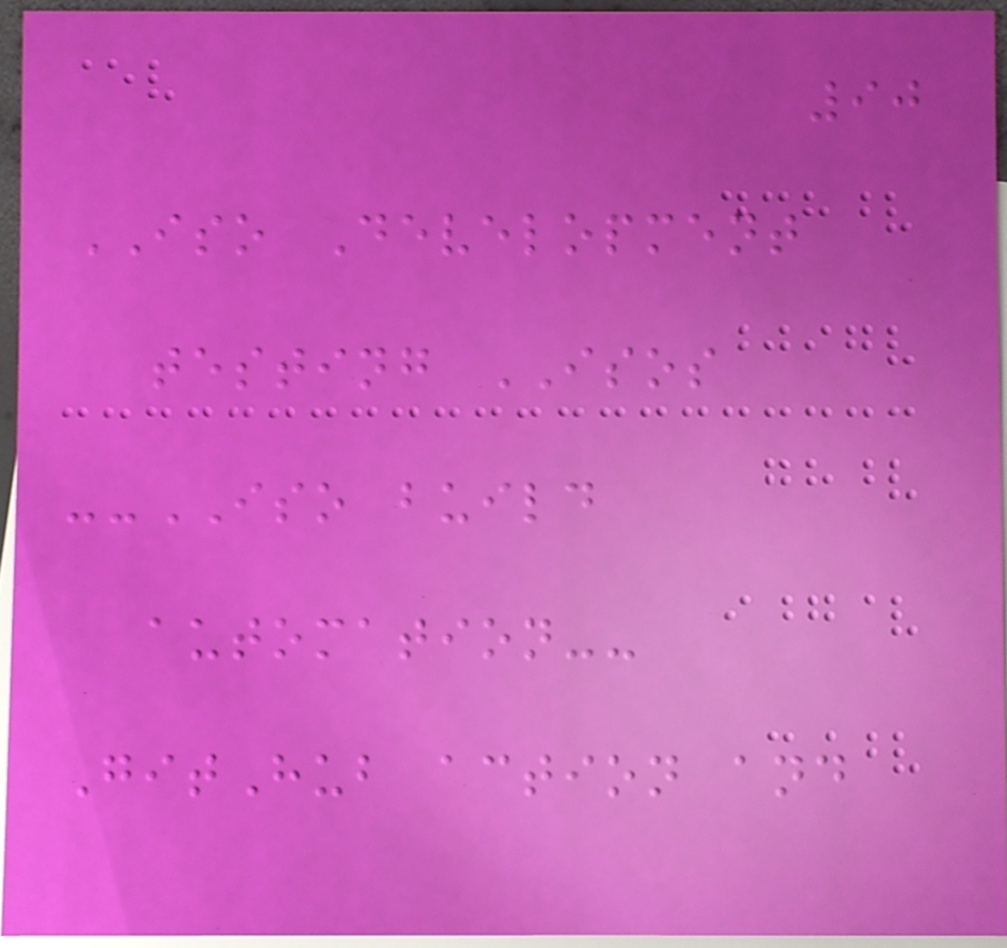90
ISO Development
testing ISOS
--ISO build
automation--
GitHub action and
